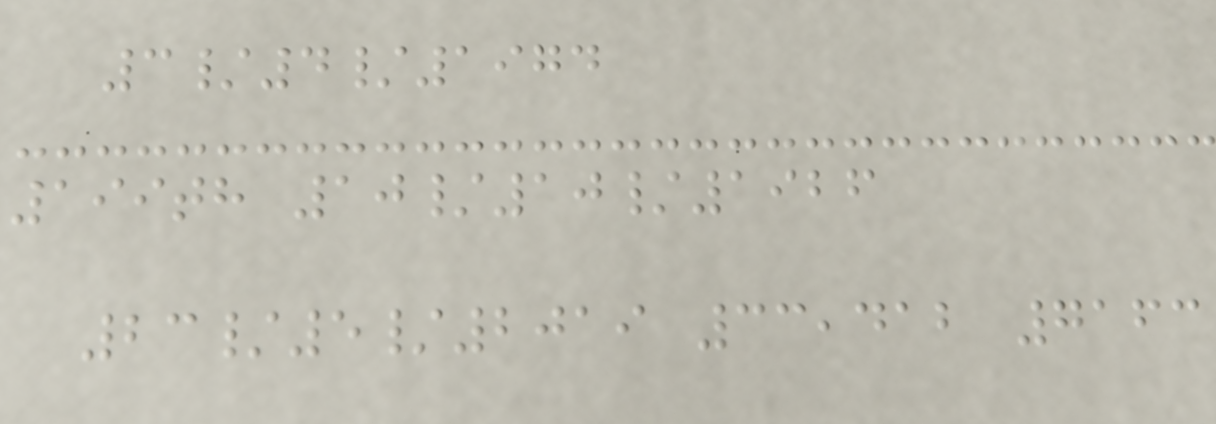3/4/1974
199th 10/10/1926
23/5/2019 33,412 7163
